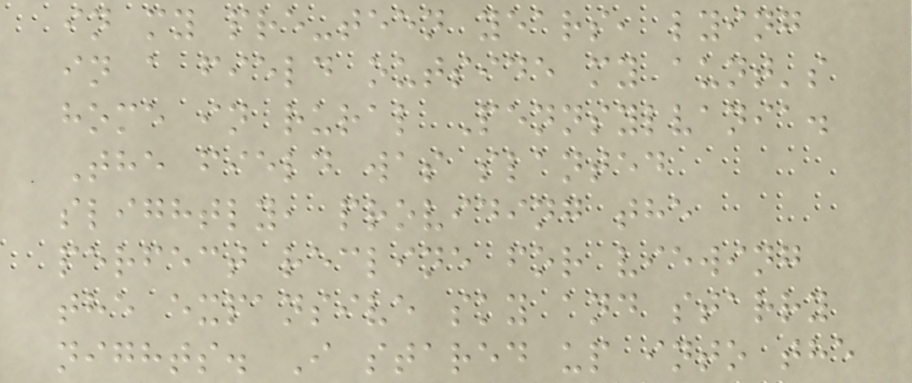in my pre-teen years, lying
in a field outside my aunt's
home in rural Pennsylvania.
The field was slanted
slightly, providing the
perfect recline for viewing
the expansive sky and starry
nights. I stared up into the
